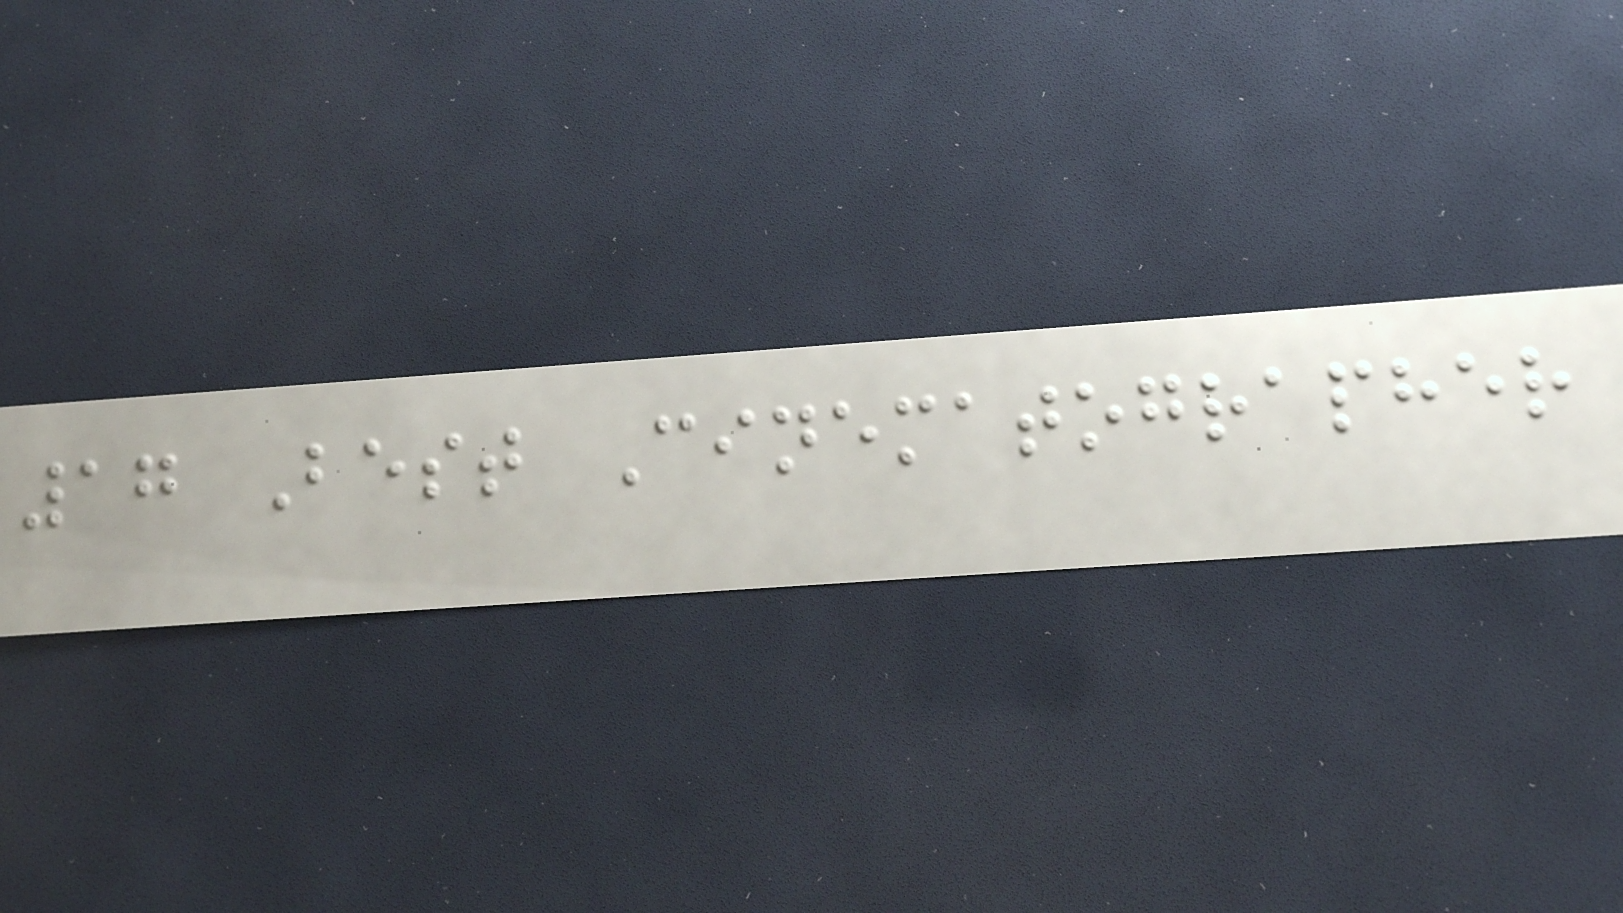17 Best Cinematographer
